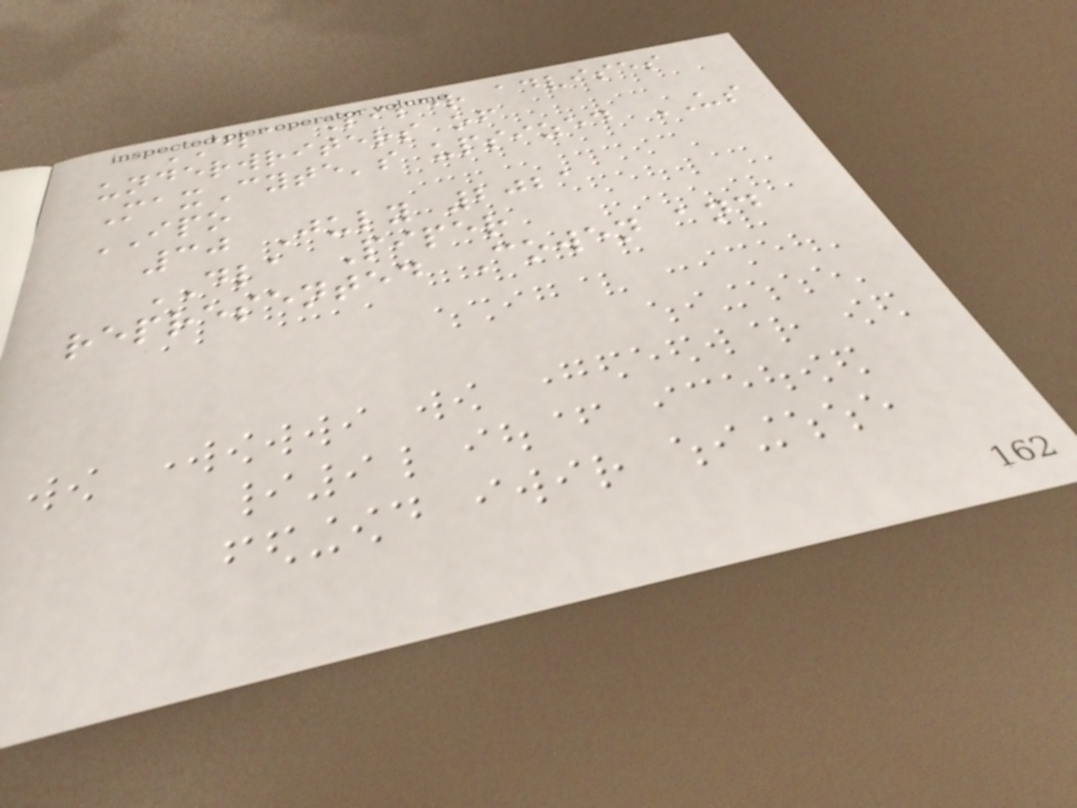DLA Piper advises
underwriters of
MaxCyte's upsized US
IPO
30 July 2021
DLA Piper
represented Cowen and
